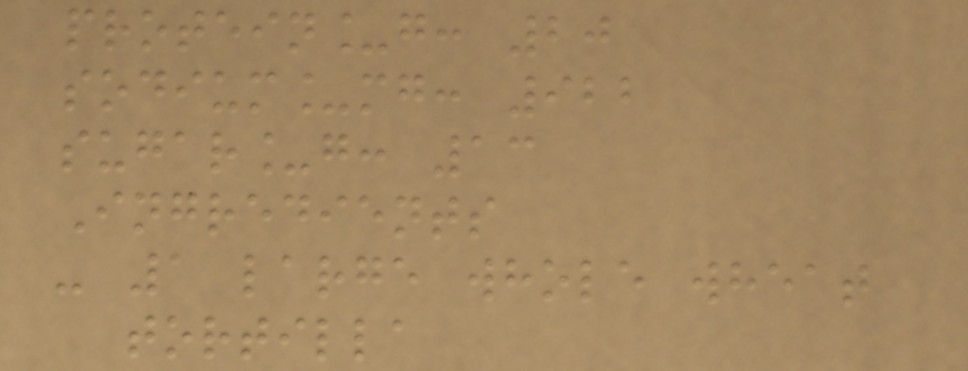protein_g: 20
sodium_mg: 922
sugar_g: 13
Ingredients
- 1 large whole wheat
tortilla
